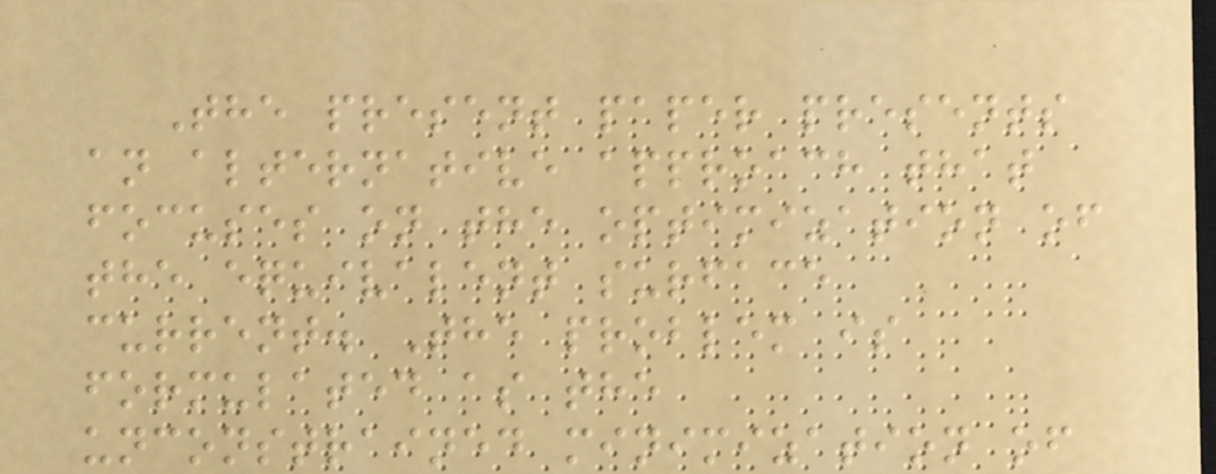The present paper presents
an alternative approach that
focuses on the optimization of
the equivalent surface
current. The problem is
formulated as the
unconstrained minimization of
